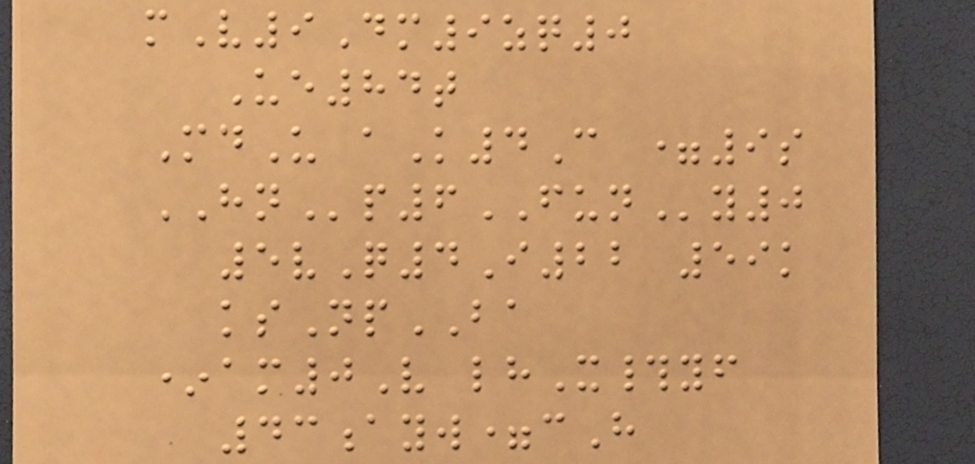mV9Dm9zq0
Ue84t
MdU aK4C =9s
HNp6FUNy0
5vQ4I22 59k
ksNpBA
*am0V lhX#yf
43ayw=cH
